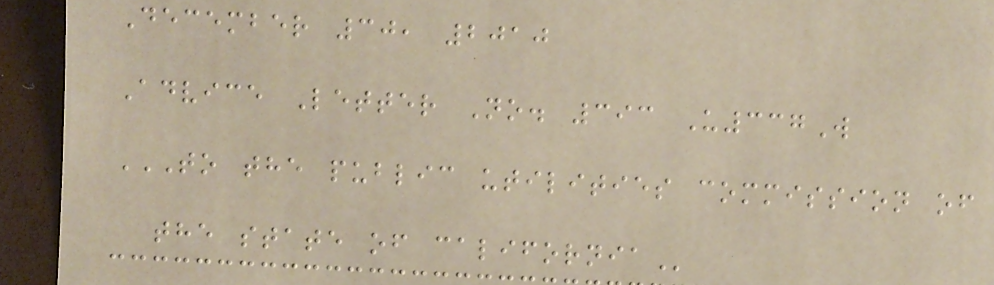December 30, 2010
Advice Letter No. 393 U337W
TO THE PUBLIC UTILITIES COMMISSION OF
THE STATE OF CALIFORNIA
